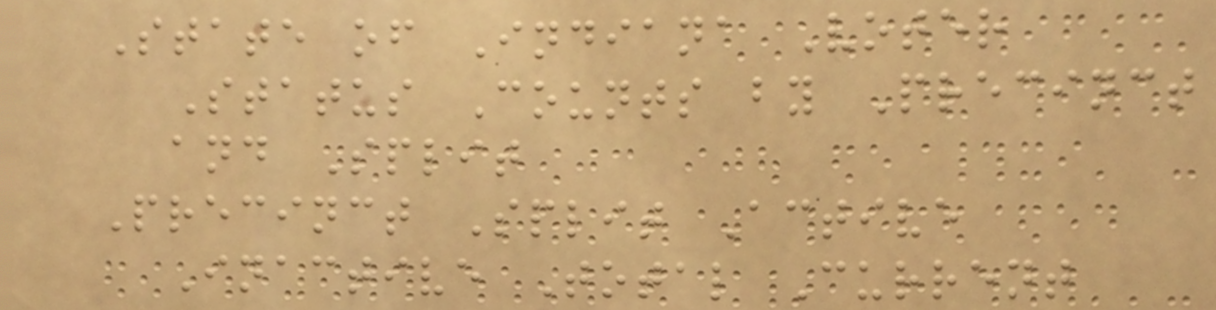State of Indiana Voter
Status Counts by Precinct
and Split
Precinct Split Active
Inactive Total Current
